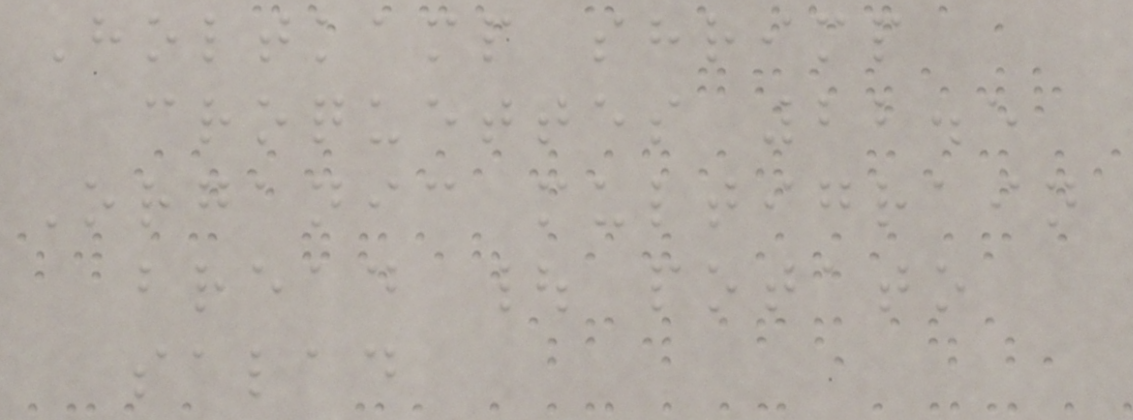Holtkamp shrimp
croquettes 22.5
Organic multigrain
bread | potato
salad
